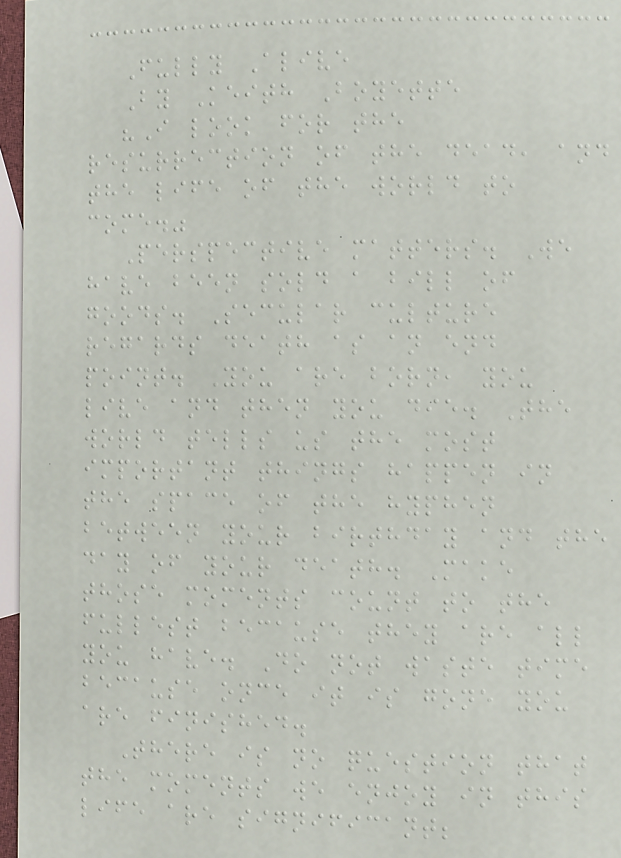Fully Alive
By Keith Boyette
"I look for the
resurrection of the dead, and
the life of the world to
come."
Perspective matters. We
have been sold a bill of
goods. Secular culture
regards death as an end
point. You are born, you
live and then you die. The
world tells us the most
important things happen in
the space of the hyphen
between your birthday and the
day of your death. Make
those moments count to the
fullest because they are all
you have. Do not waste time
because once it is gone you
are finished.
There is no question that
the moments we enjoy in this
life are significant;
